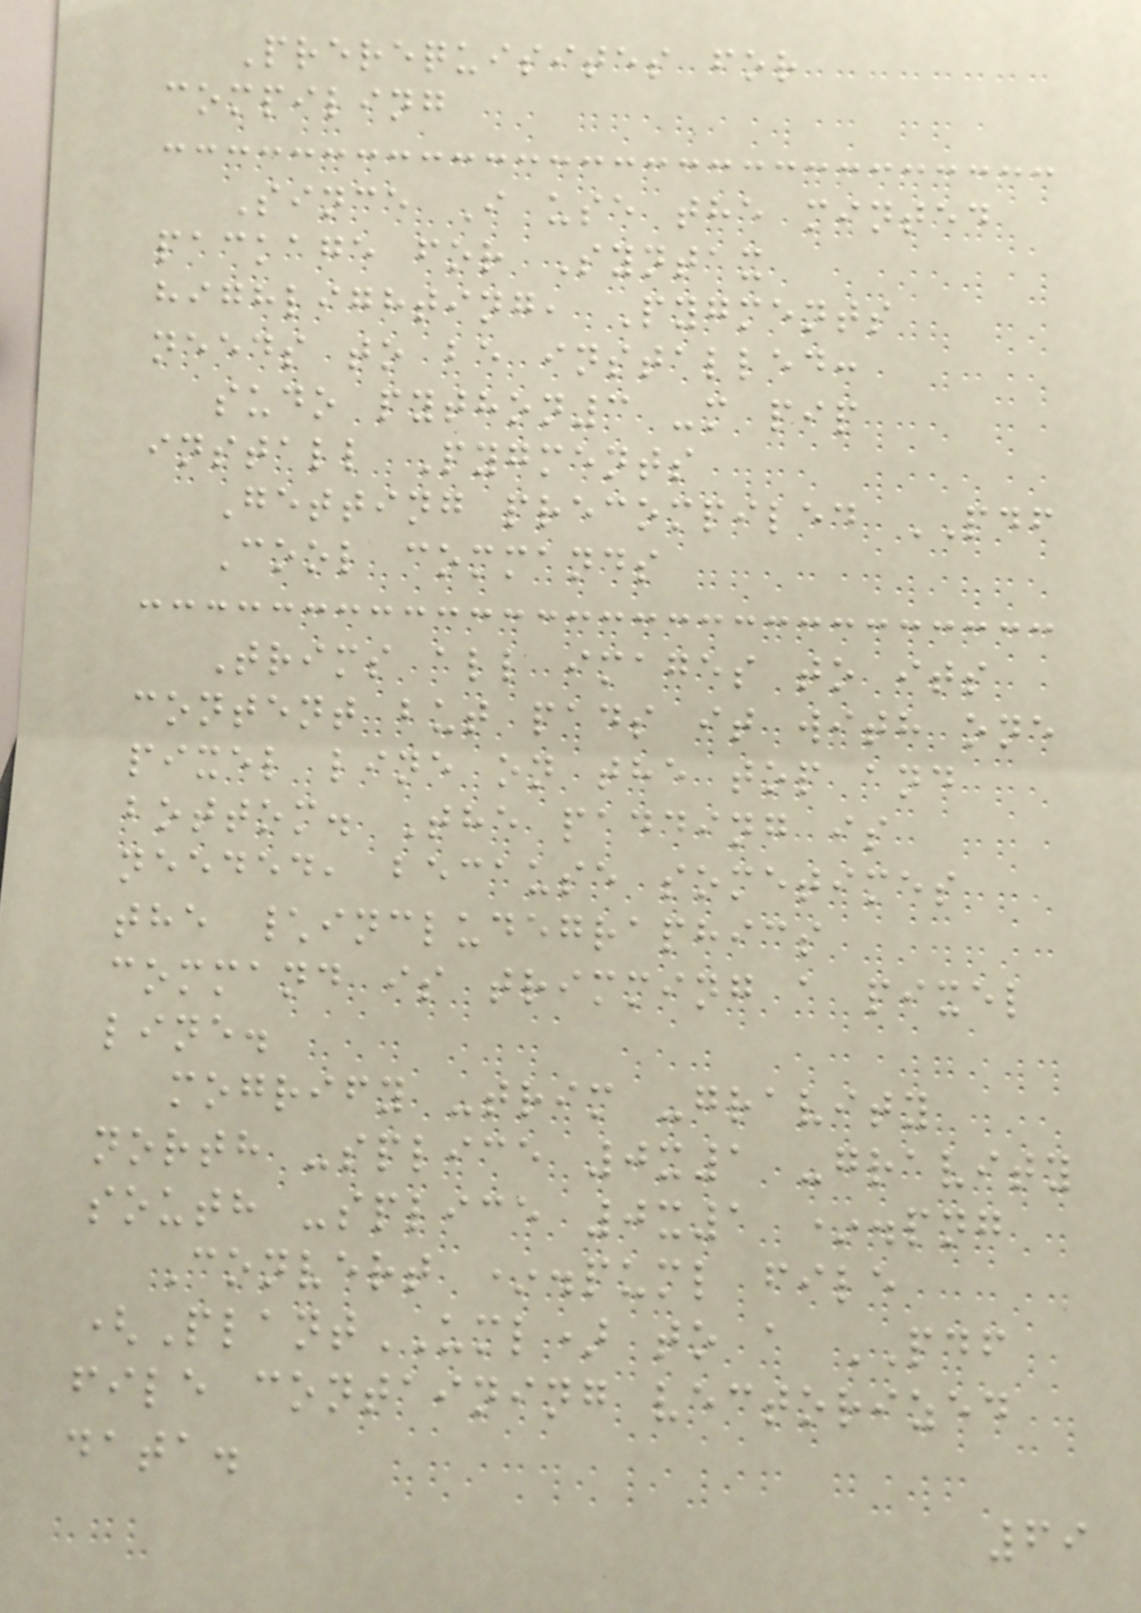Prerequisites for
compiling
Since I use the minted
package for Syntax
highlighting, Pygments
needs to be installed:
sudo python3 -m pip
install Pygments
Getting precompiled PDF
Cool commands
Trims all images to its
content but pads it with one
pixel line on the top and
bottom. The padding is
needed, because sometimes
the \includegraphics
command is trimming a pixel
line.
mogrify -trim -gravity
north -splice 0x1 -gravity
south -splice 0x1 *.png
Convert *.puml file
(PlantUML) to a PDF
file containing vectorized
data.
69
